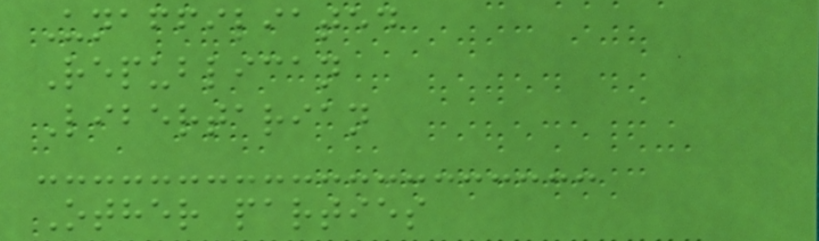Unaffiliated
Republican
Libertarian
Other parties
